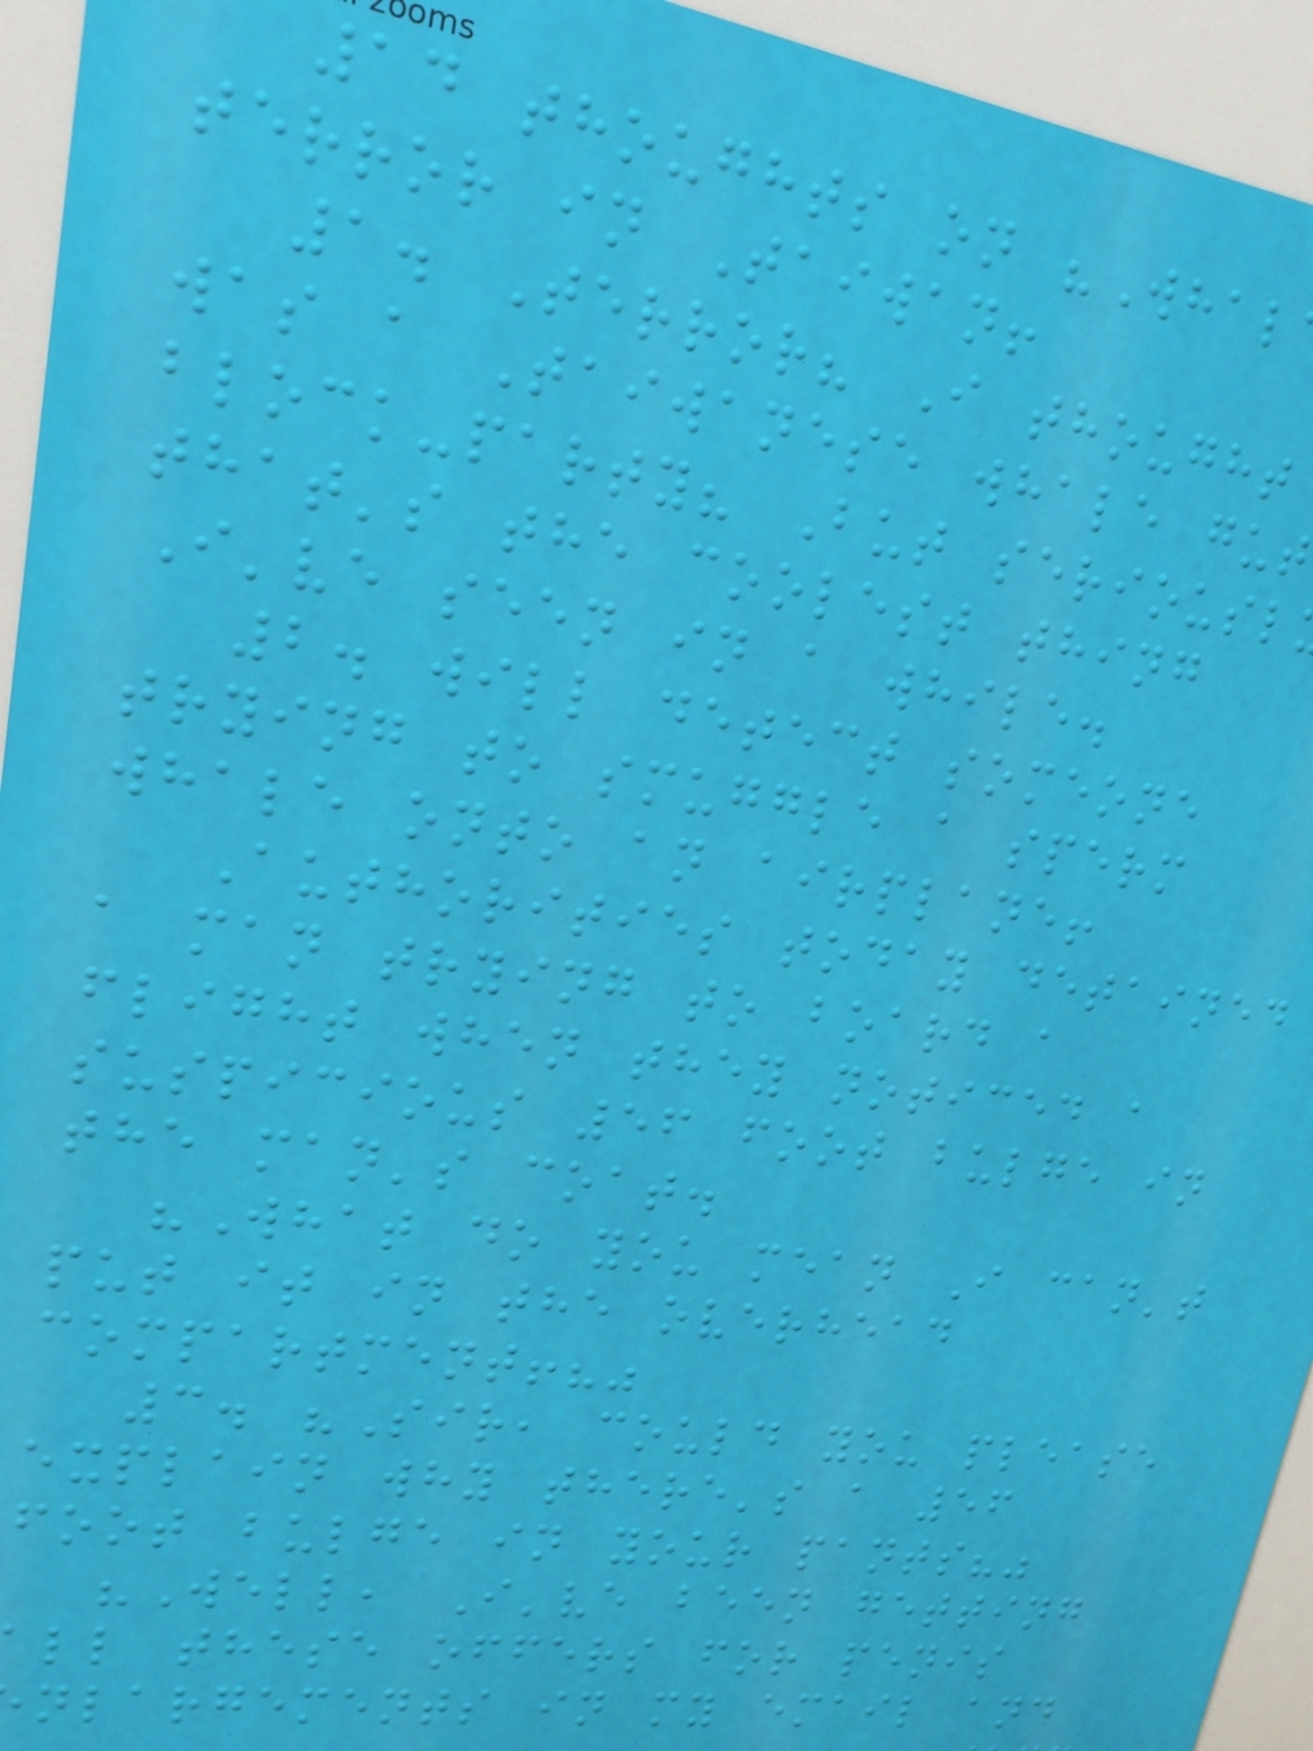14 thoughts on "Whal
terror in Taiwan!
1. Terror? I thought
was a Taiwanese whale gut
block-party? But seriousl
that's the coolest thing
I've seen in a while.
2. will detect someone
trying to smuggle a sperm
whale onto an airplane!
Authorities today detained
a man trying to board a
flight when they noticed a
suspicious 56 foot bulge in
the man's coat.
"What do you mean I can't
put it in the overhead
compartment!?"
3. "Sir, could you please
explain why there's a 56
foot bulge in your pants?"
"Well, I've been getting
ll these offers for penis
nlargements in my email and
